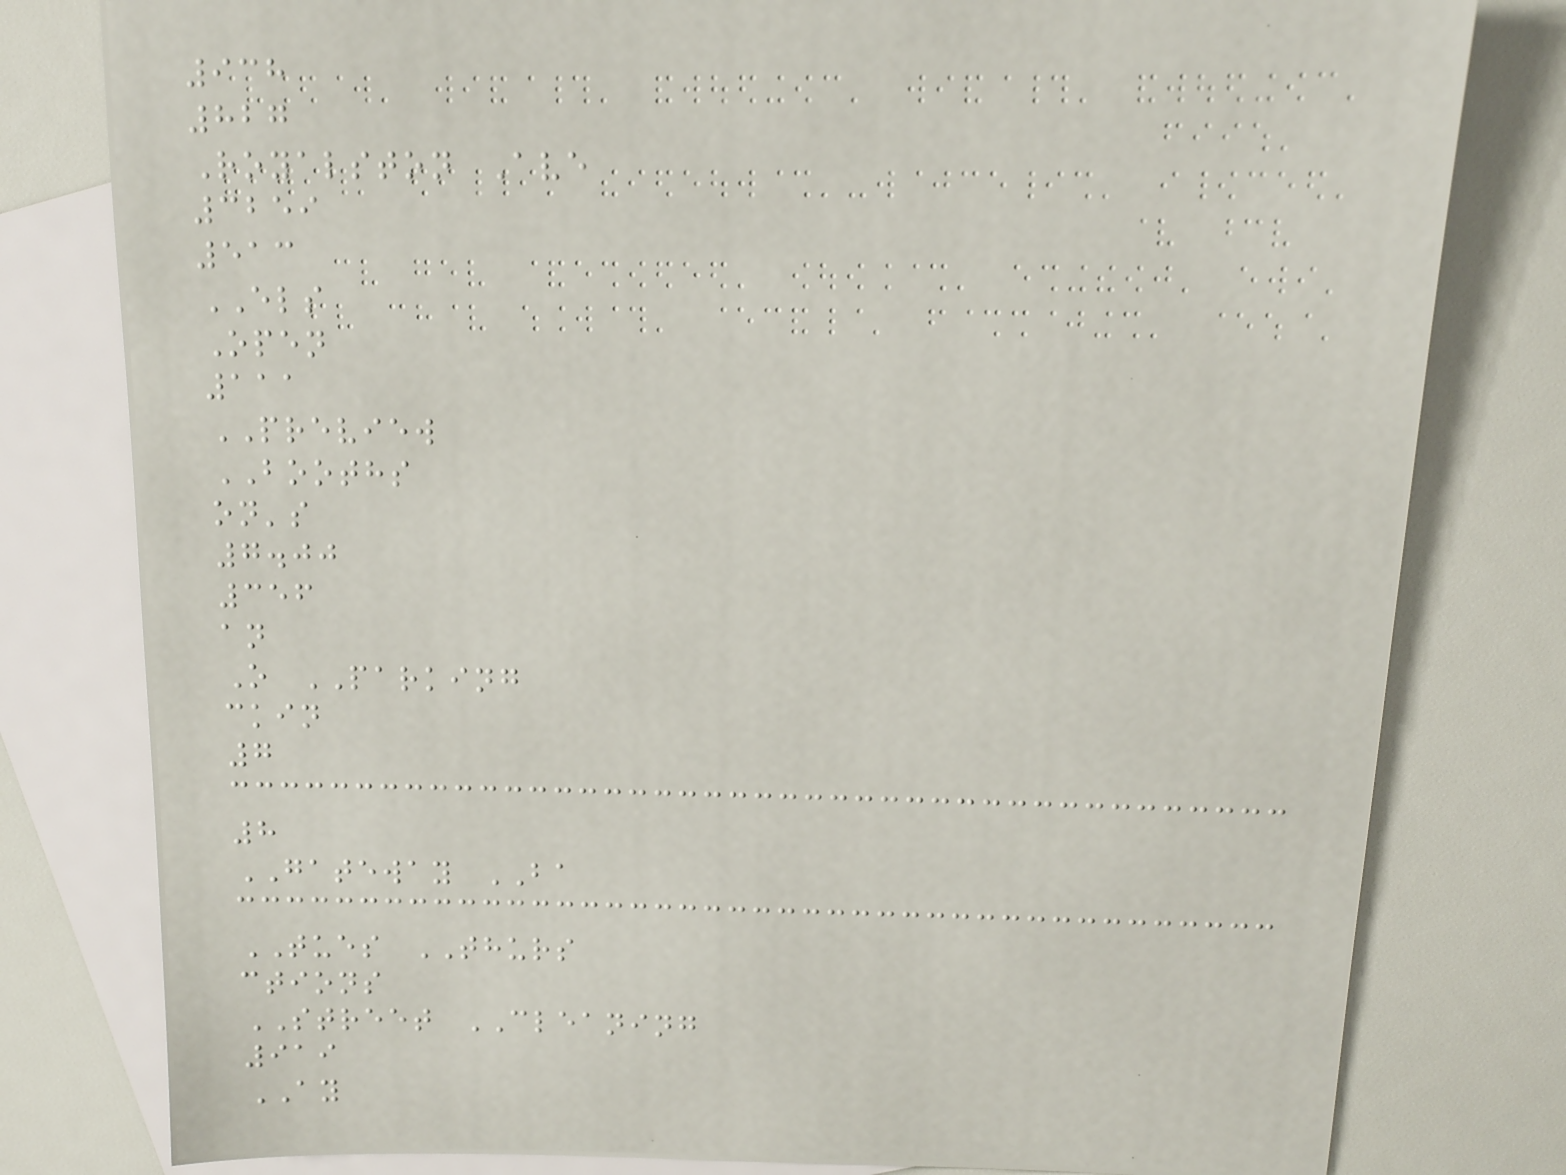938
827
Royalston Ave
3259
513
ELS
Open
111
PREVIEW
BOOTHS
on's
7.00
356
an
O PARKING
ckin
7
8
GATEWAY BA
TUES THURS
ctions
STREET CLEANING
919
AY
